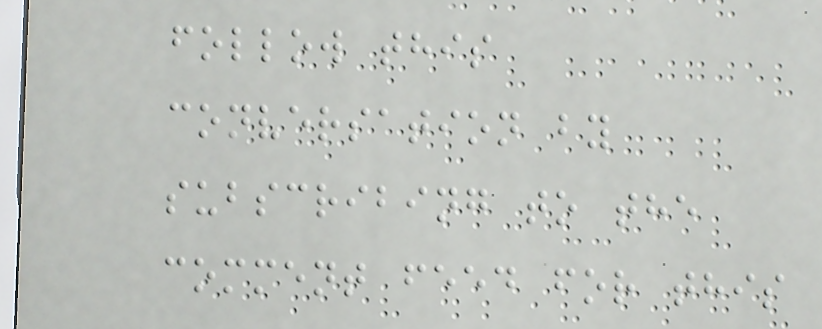follow this
conversation by
subscribing to the
comment feed for this
